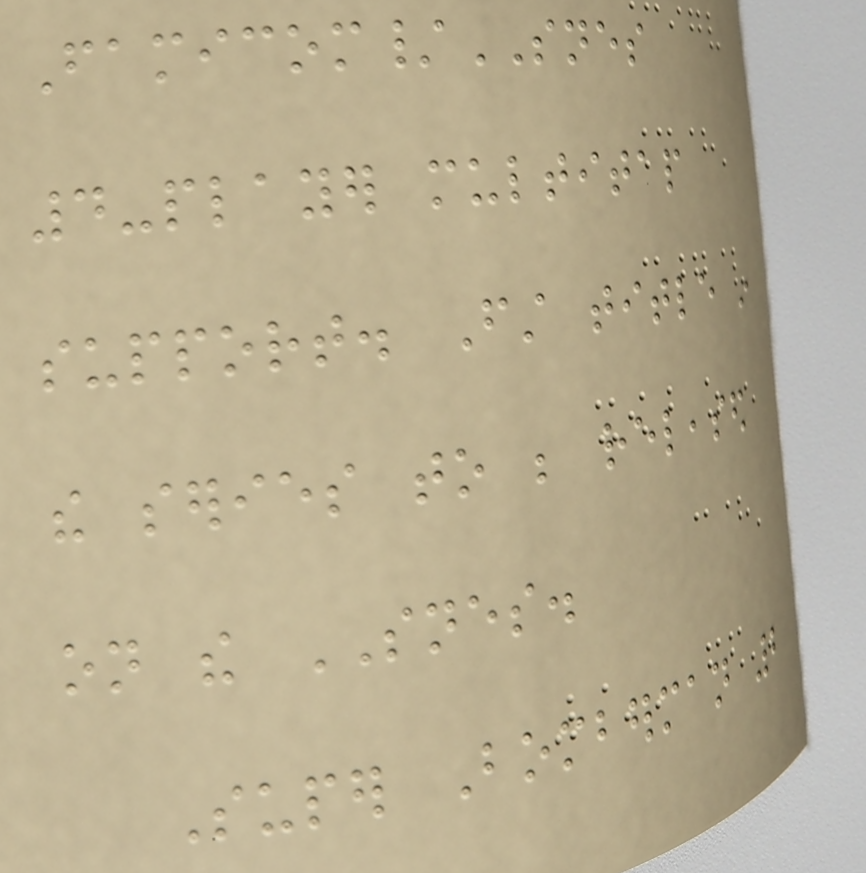Famicom/SNES
4-player multitap
support. First title in
the series to be released
on the SNES.
Super Bomberman 2
